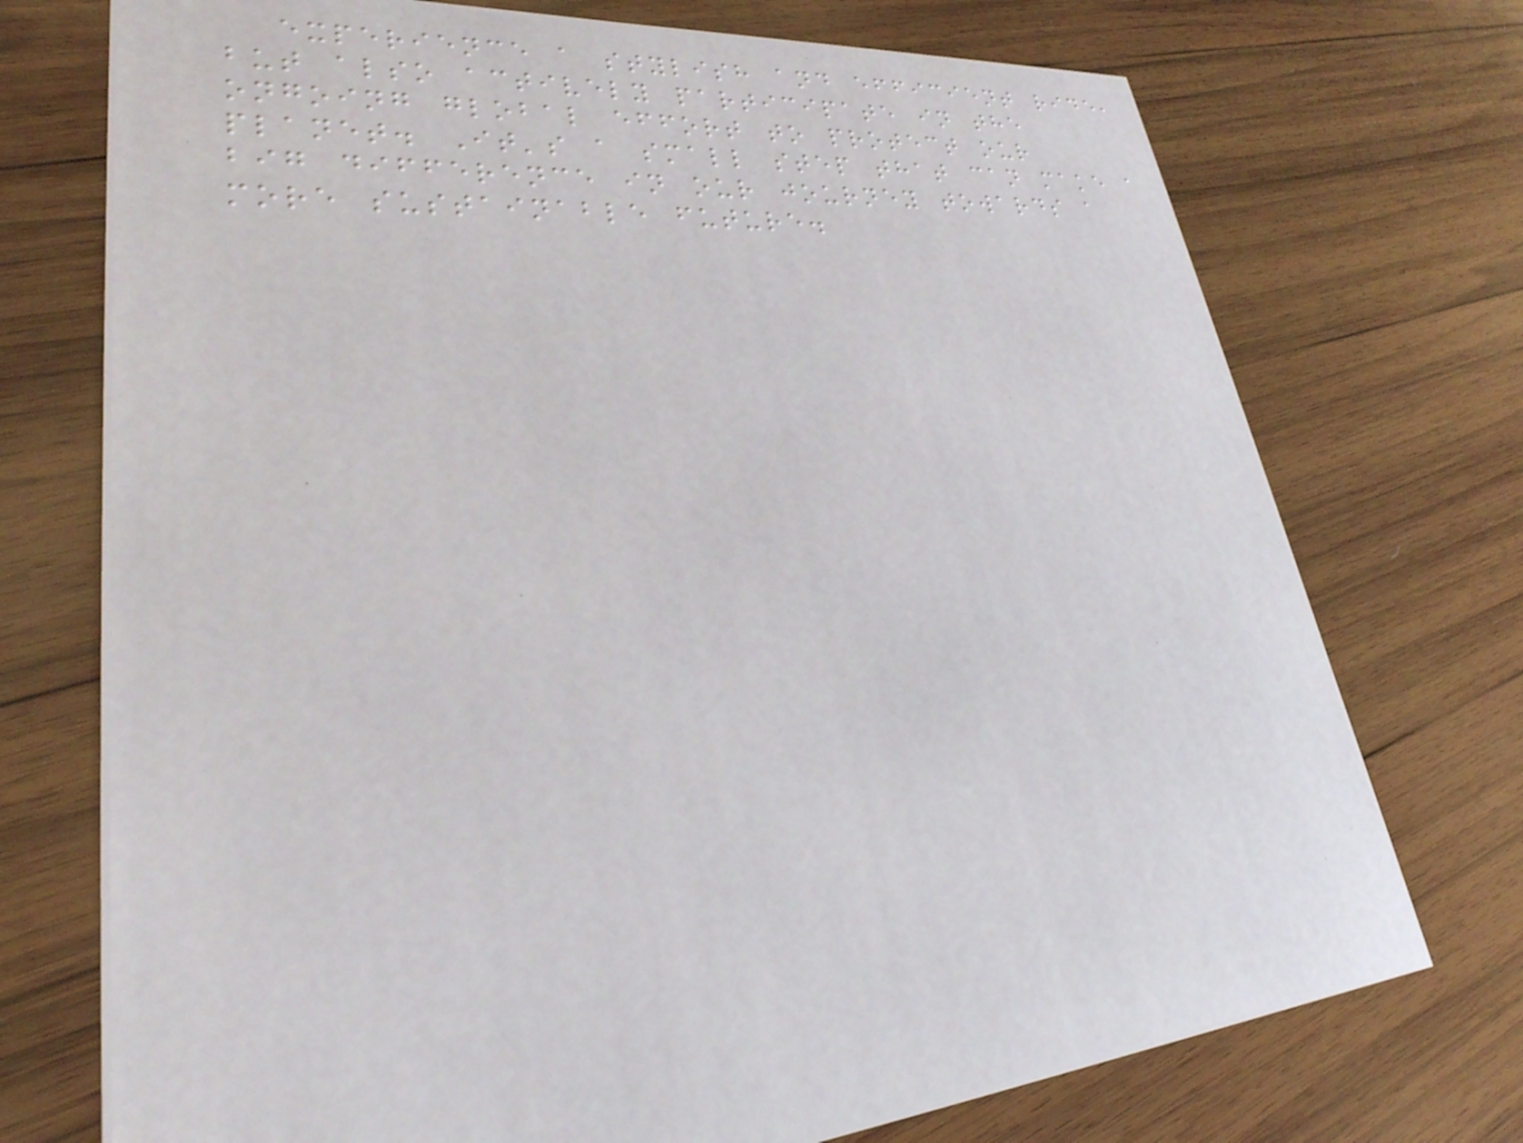experience a stylish and efficient ride,
but also actively participate in the
ongoing global effort to protect our
planet. It's a small step that can make a
big difference in our journey towards a
more sustainable future.
